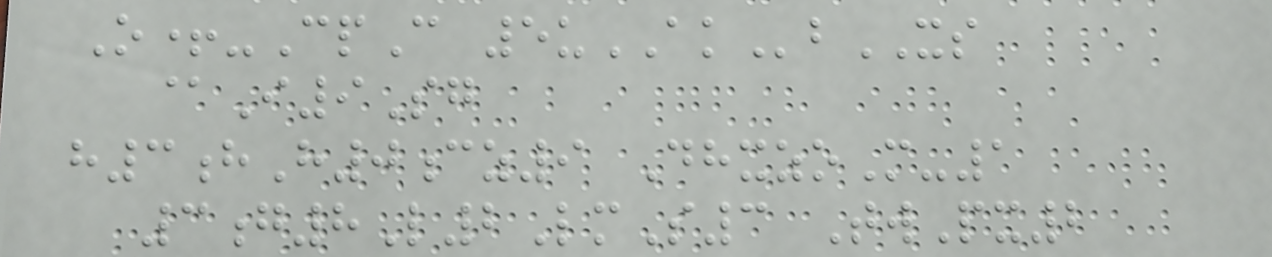O+-CpC 5uAKbXS
@I9Sg
h3hH0cz9 DhxzoM-1
3g8L2LmS3 TwPx2
